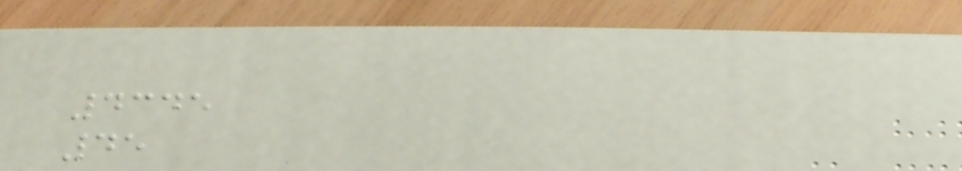4345
45
